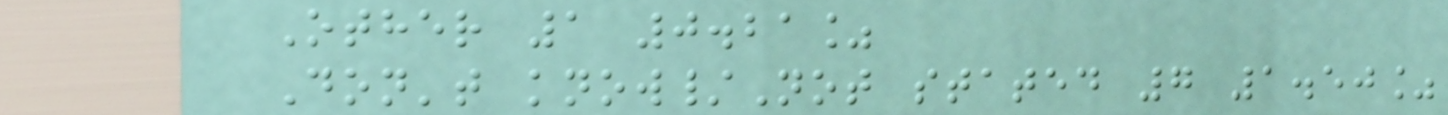Other 1 0.21%
Don't know/Not stated 7 1.50%
